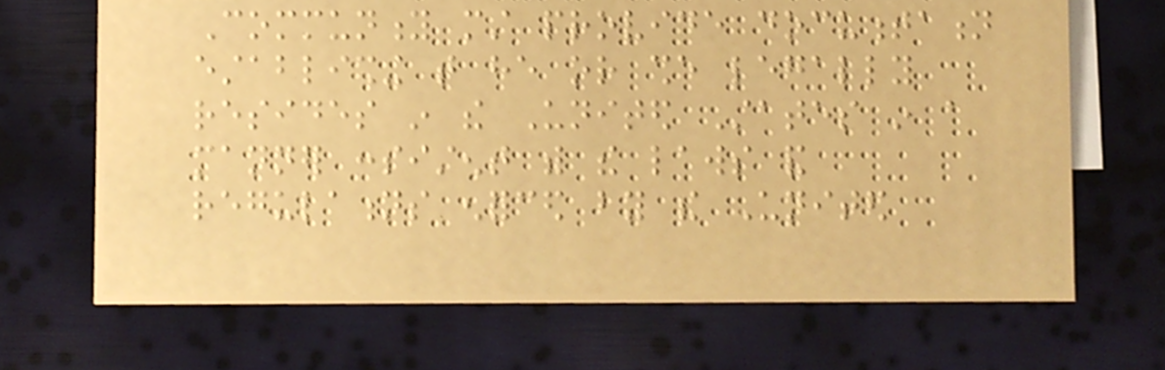Community must provide documentation
establishing that he or she legally
resides in the United States in a
manner consistent with the laws and
regulations enforced by the United
